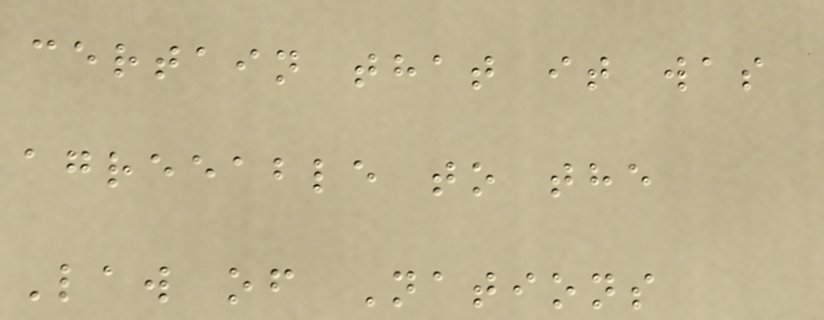certain that it was
agreeable to the
Law of Nations
